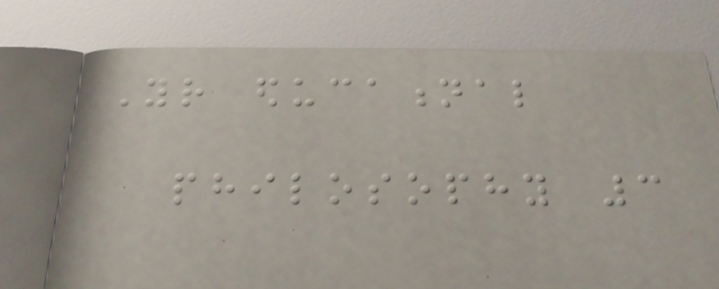Your educational
philosophy 3
